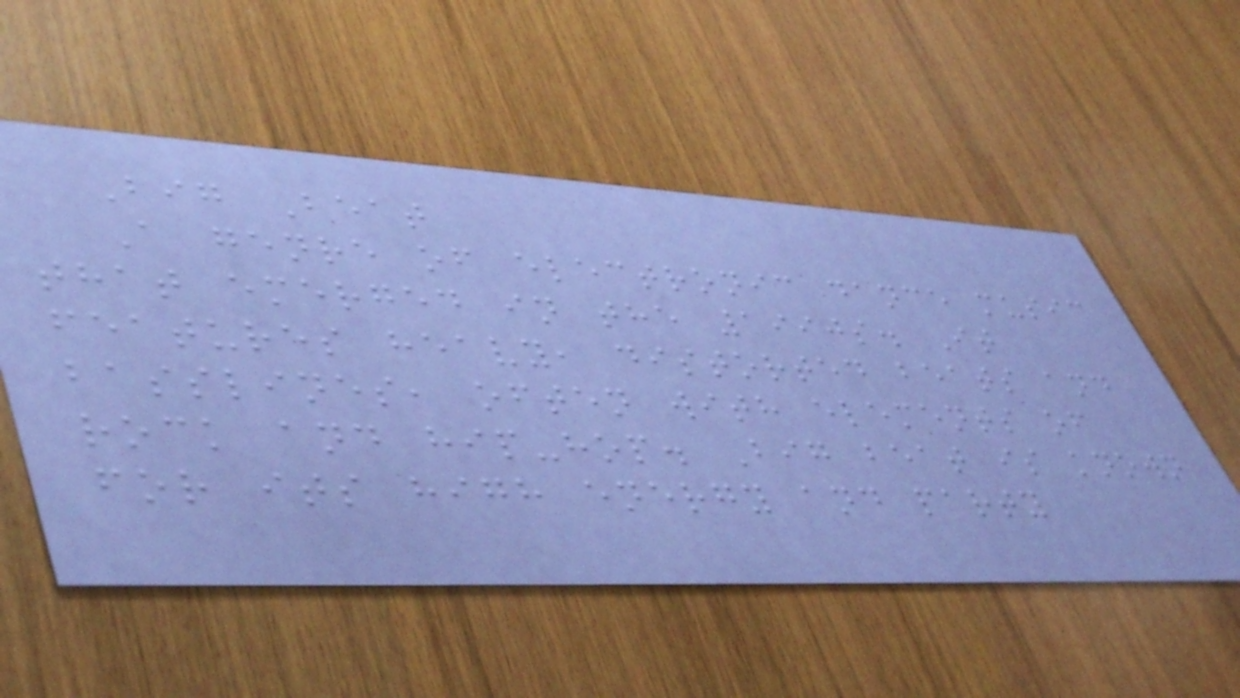Big Beat
A genre of electronic dance music
that emerged in the 1990s. It
features heavy, distorted beats and
basslines, often with elements of
rock and hip-hop. Big beat is known
for its high energy and party
